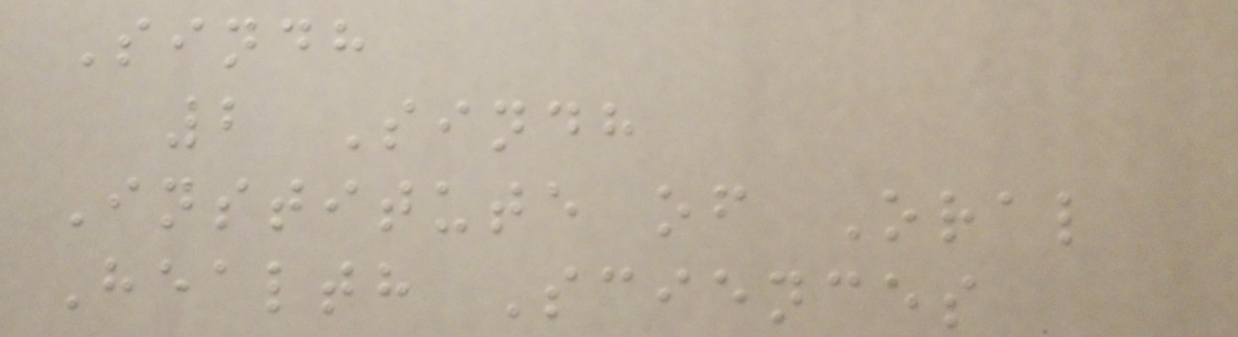Sindh
2 Sindh
Institute of Oral
Health Sciences
